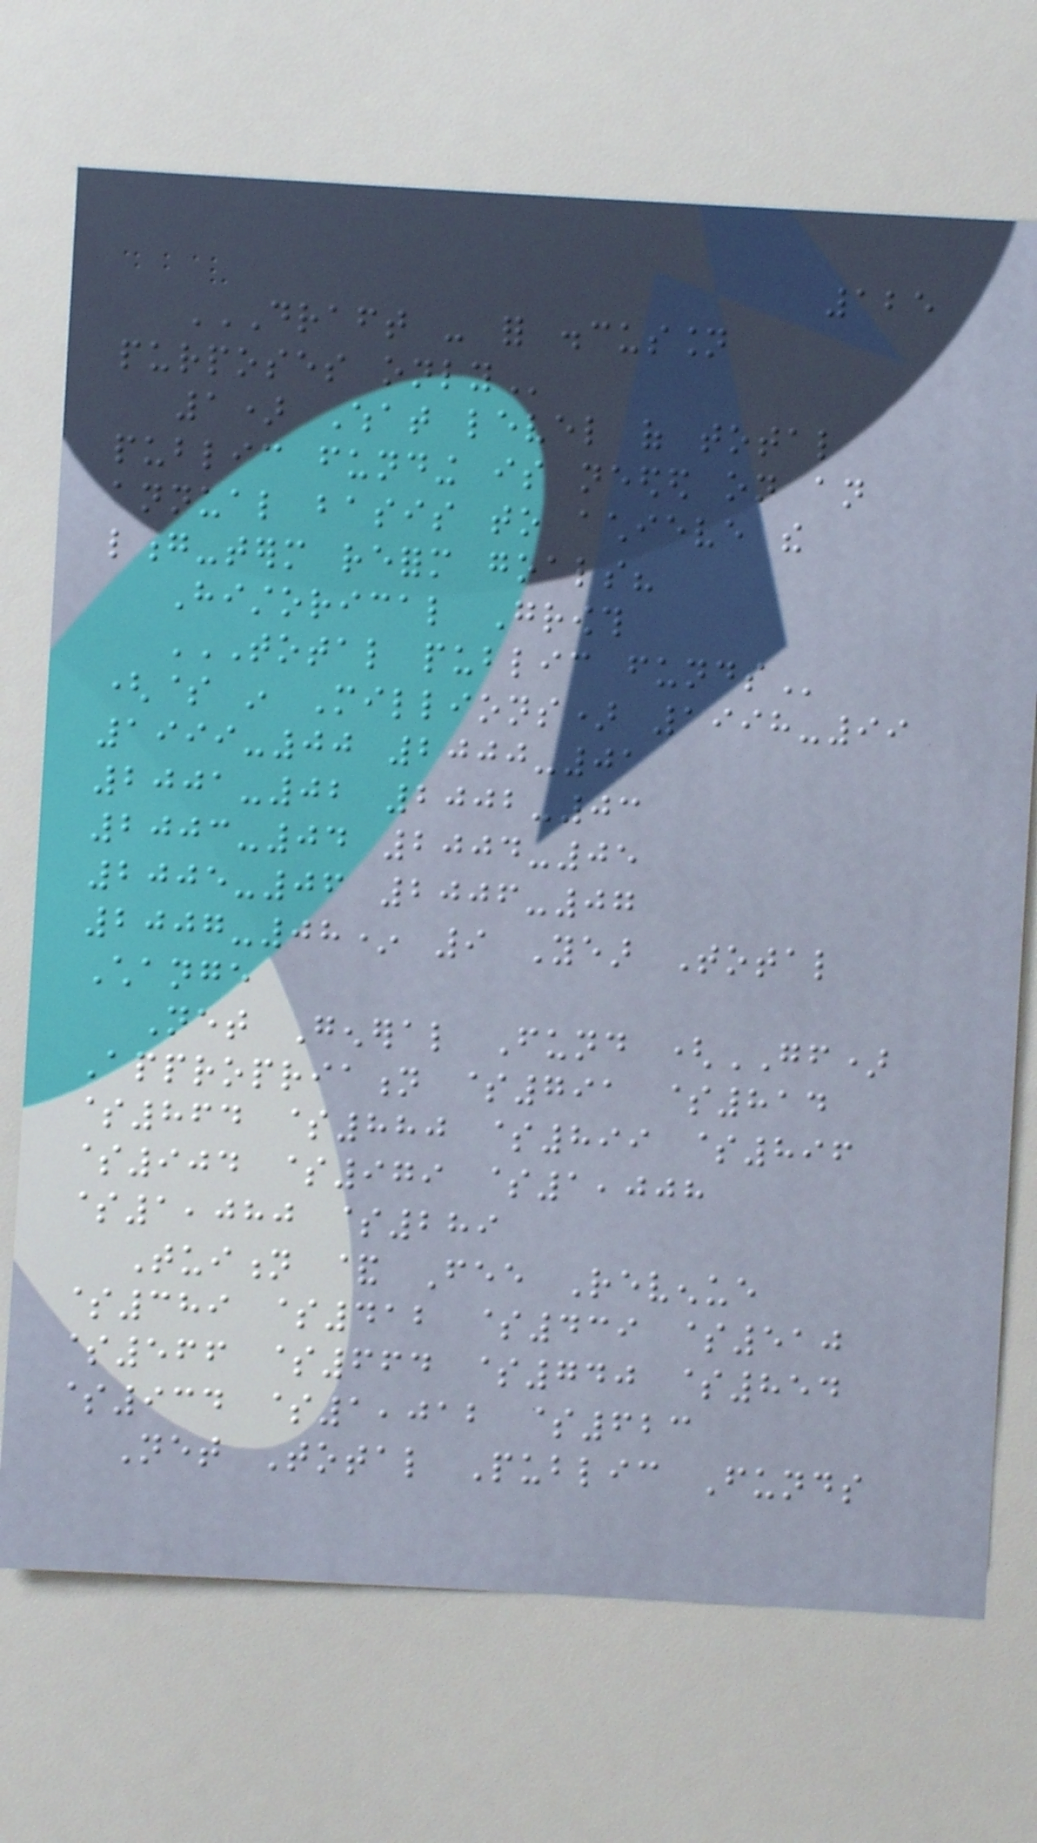125
DRAFT - FOR DISCUSSION
PURPOSES ONLY
1) What level of total
public funding is needed on an
annual basis to achieve the
long-term reform goals?
Historical Growth
TOTAL PUBLIC FUNDS
($ in Millions) 1998-99
1999-00 2000-01
2001-02 2002-03
2003-04 2004-05
2005-06 2006-07
2007-08* 9 Year Total
Change
Net General Fund (GF)
Appropriation $791 $814
$864 $880 $899 $896
$904 $979 $1,008
$1,080 $289
Tuition & Fee Revenue
$389 $412 $439 $510
$566 $664 $740 $854
$934 $1,012 $623
Net Total Public Funds
